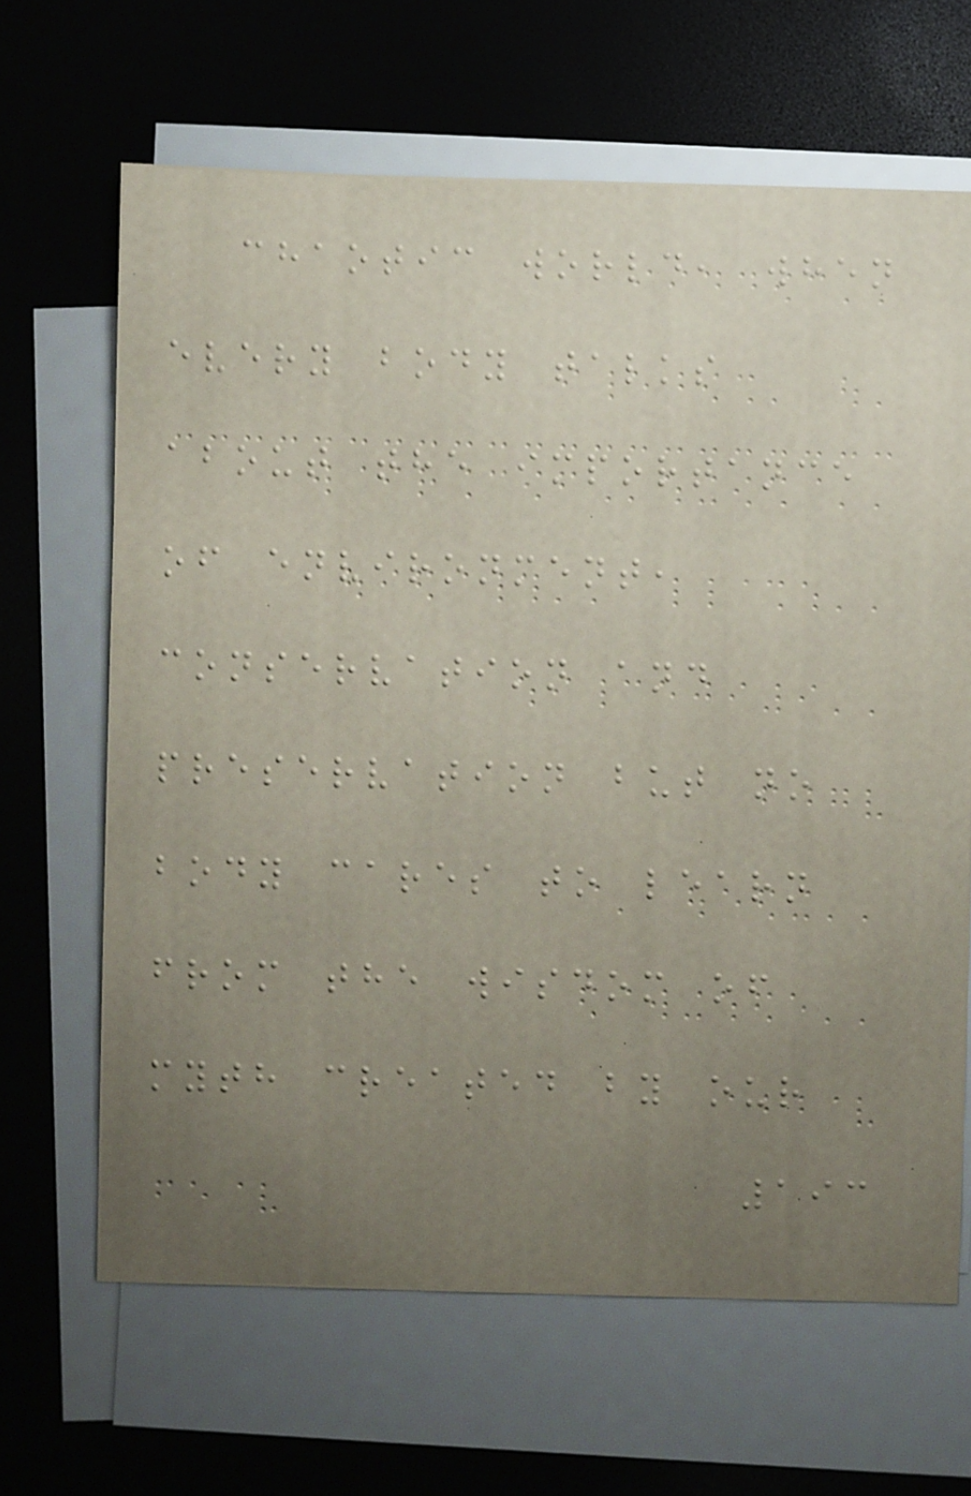chaotic world, when
every body talks
about the importance
of environment,
conservation and
preservation but no
body cares to learn
from the wisdom of
myth created by our
193
